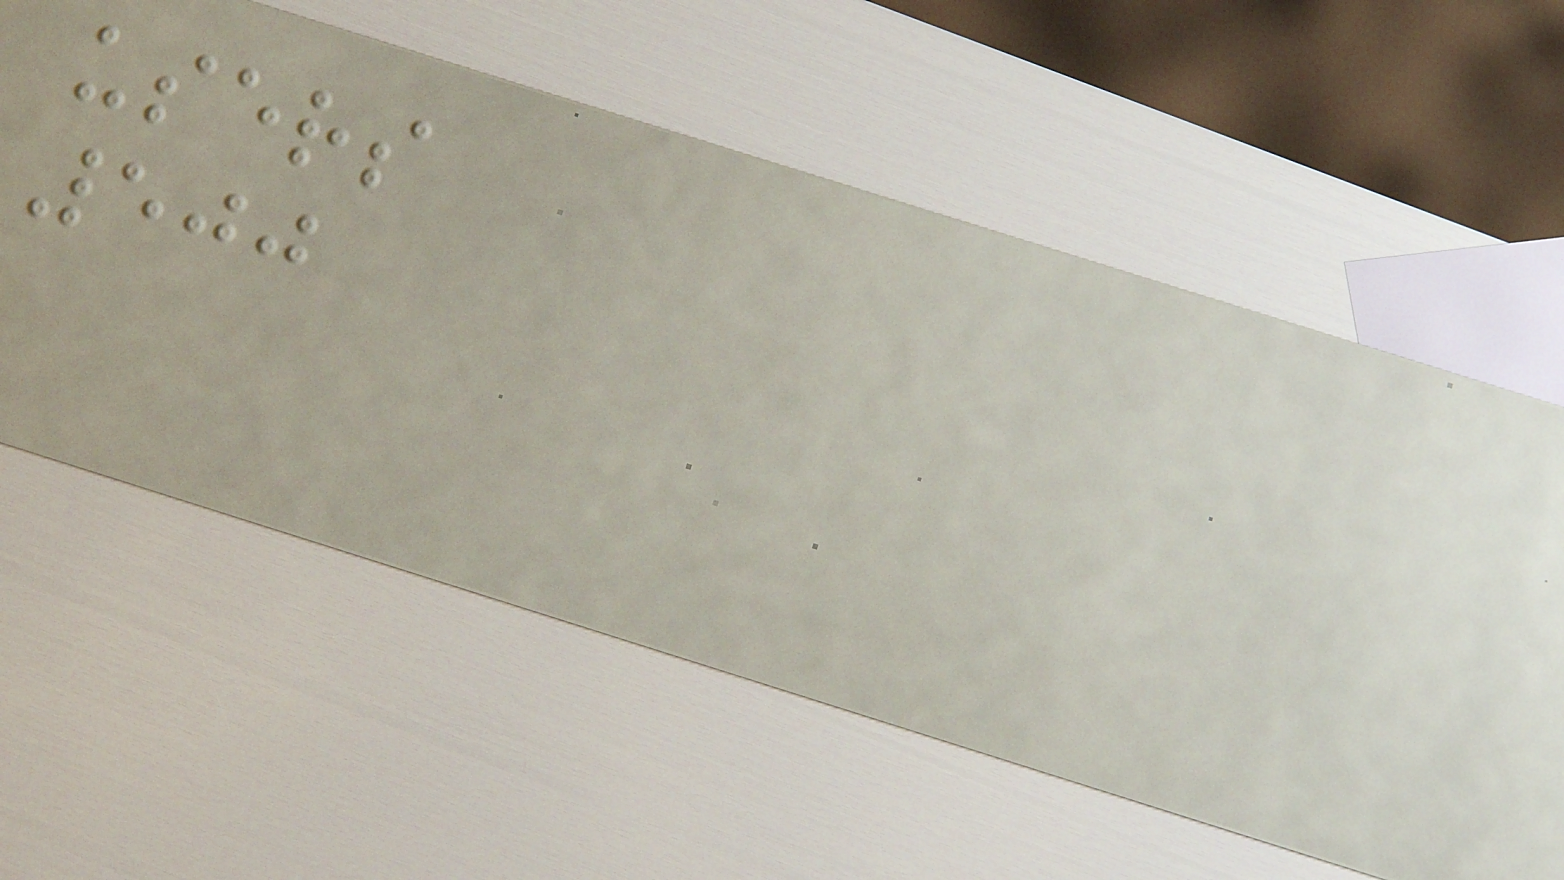users
500
